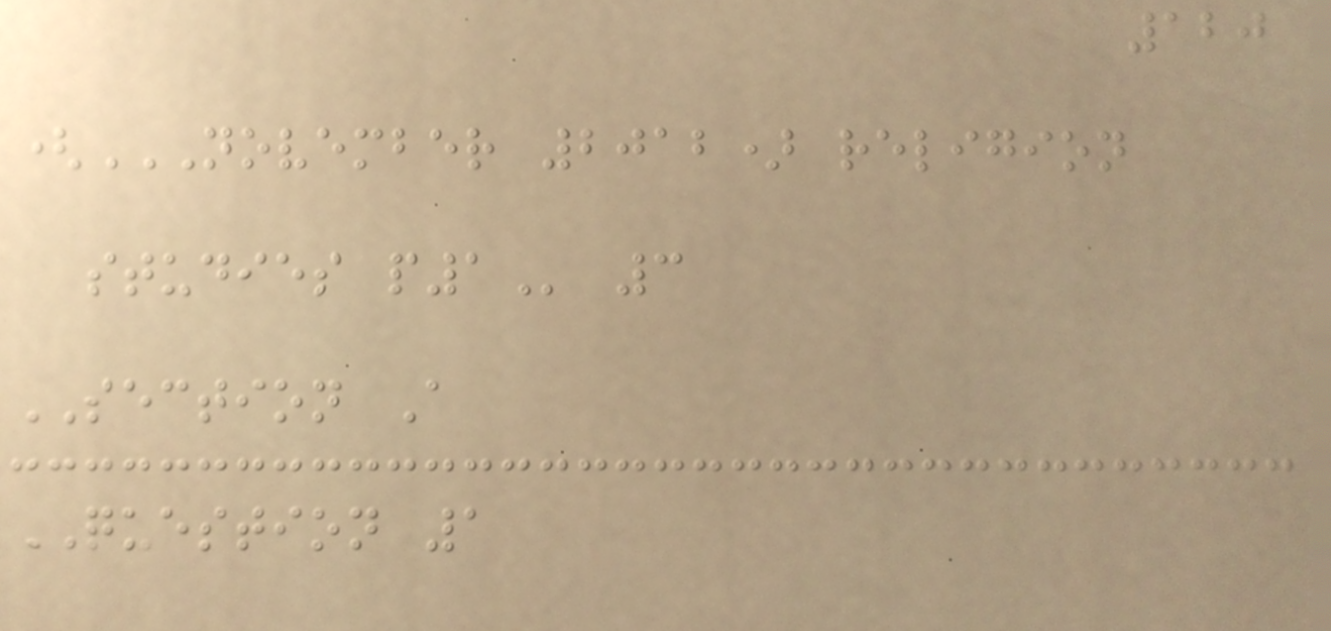120
(NOVEMBER 2012) RELIGION
STUDIES P1 3
SECTION A
QUESTION 1
